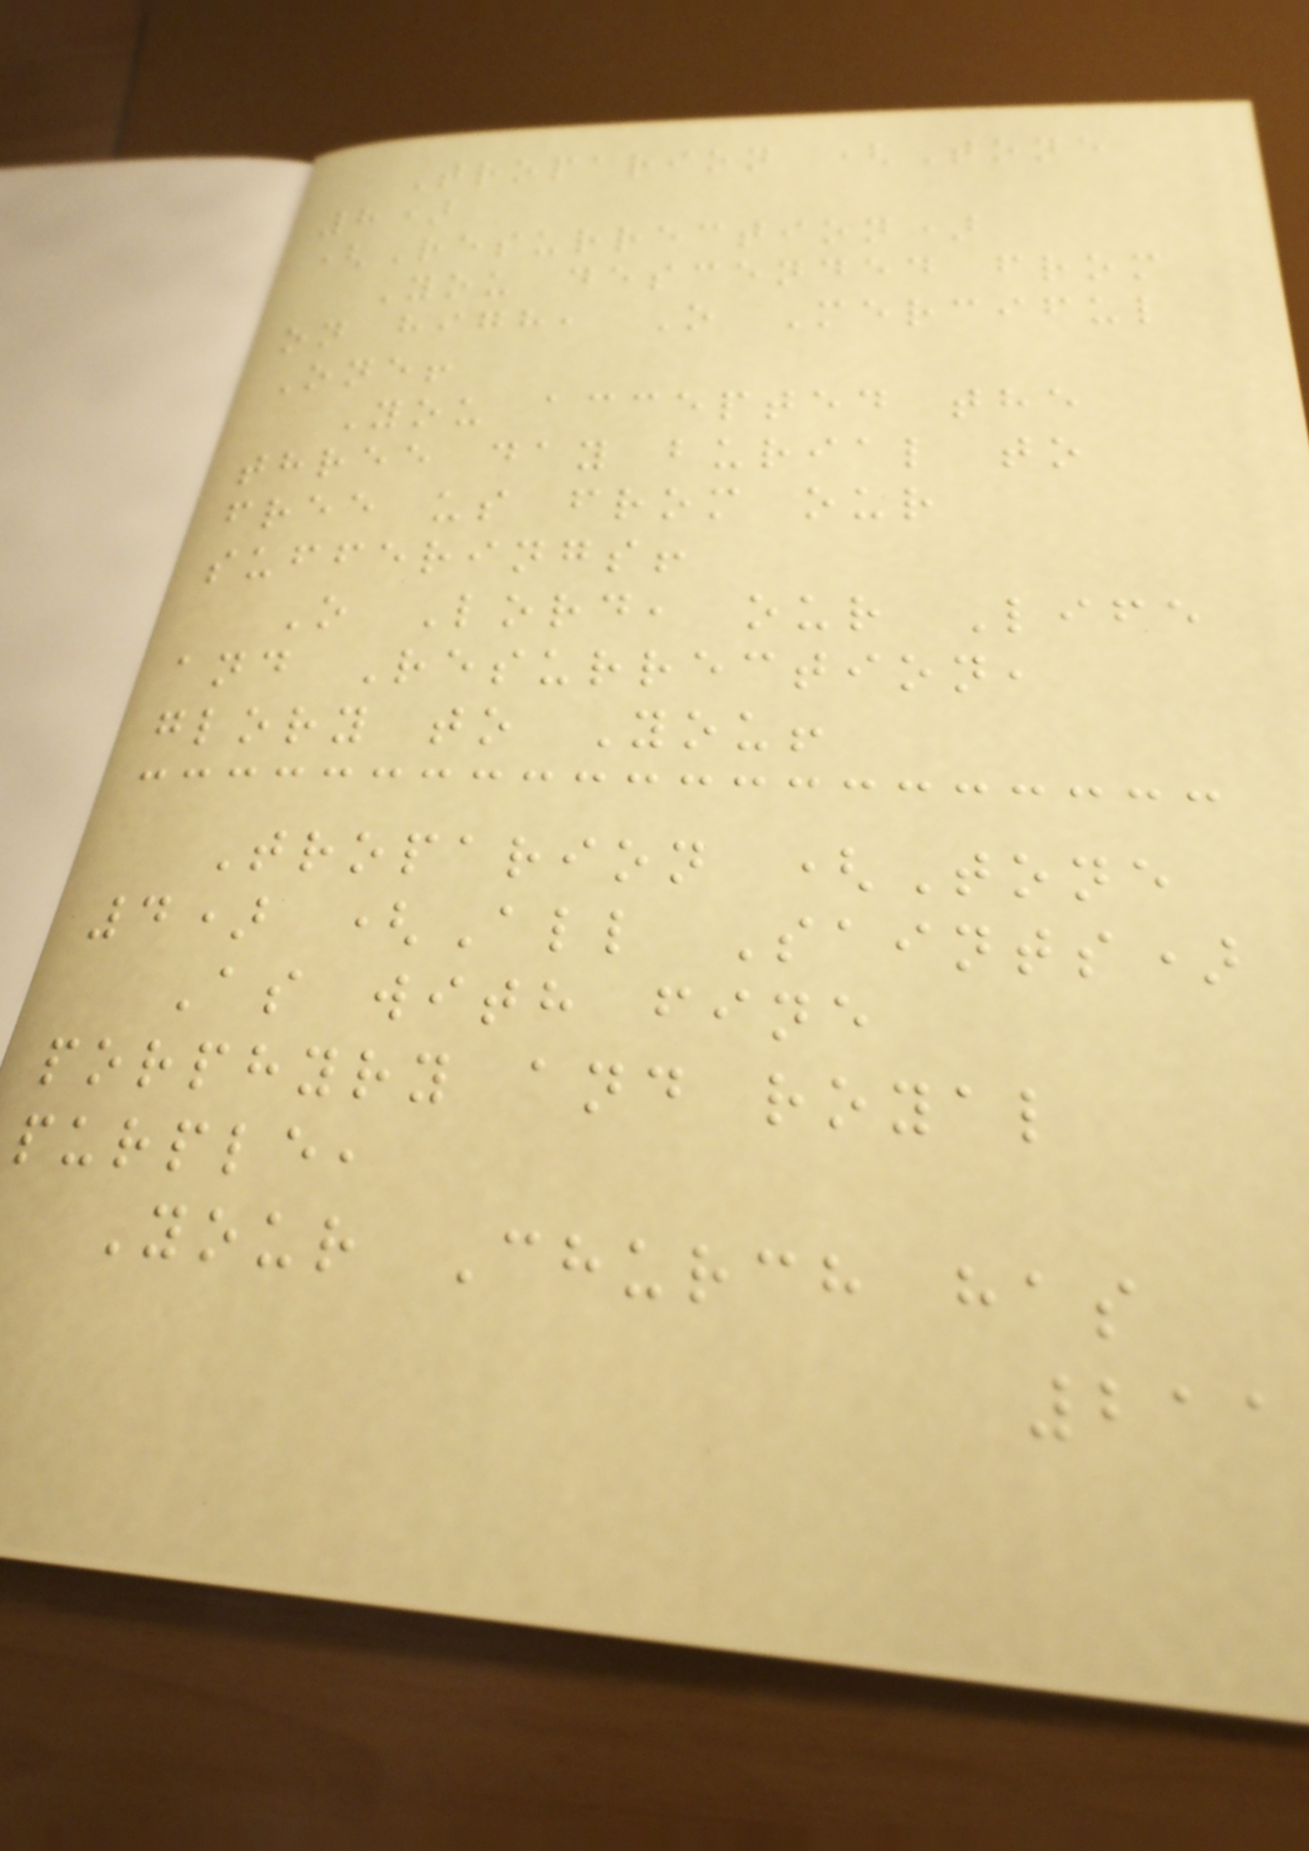Troparion (Tone
8)
(Resurrection)
You descended from
on high, O Merciful
One!
You accepted the
three day burial to
free us from our
sufferings!
O Lord, our Life
and Resurrection,
glory to You!
Troparion (Tone
4) (All Saints)
As with fine
porphyry and royal
purple,
Your Church has
211
